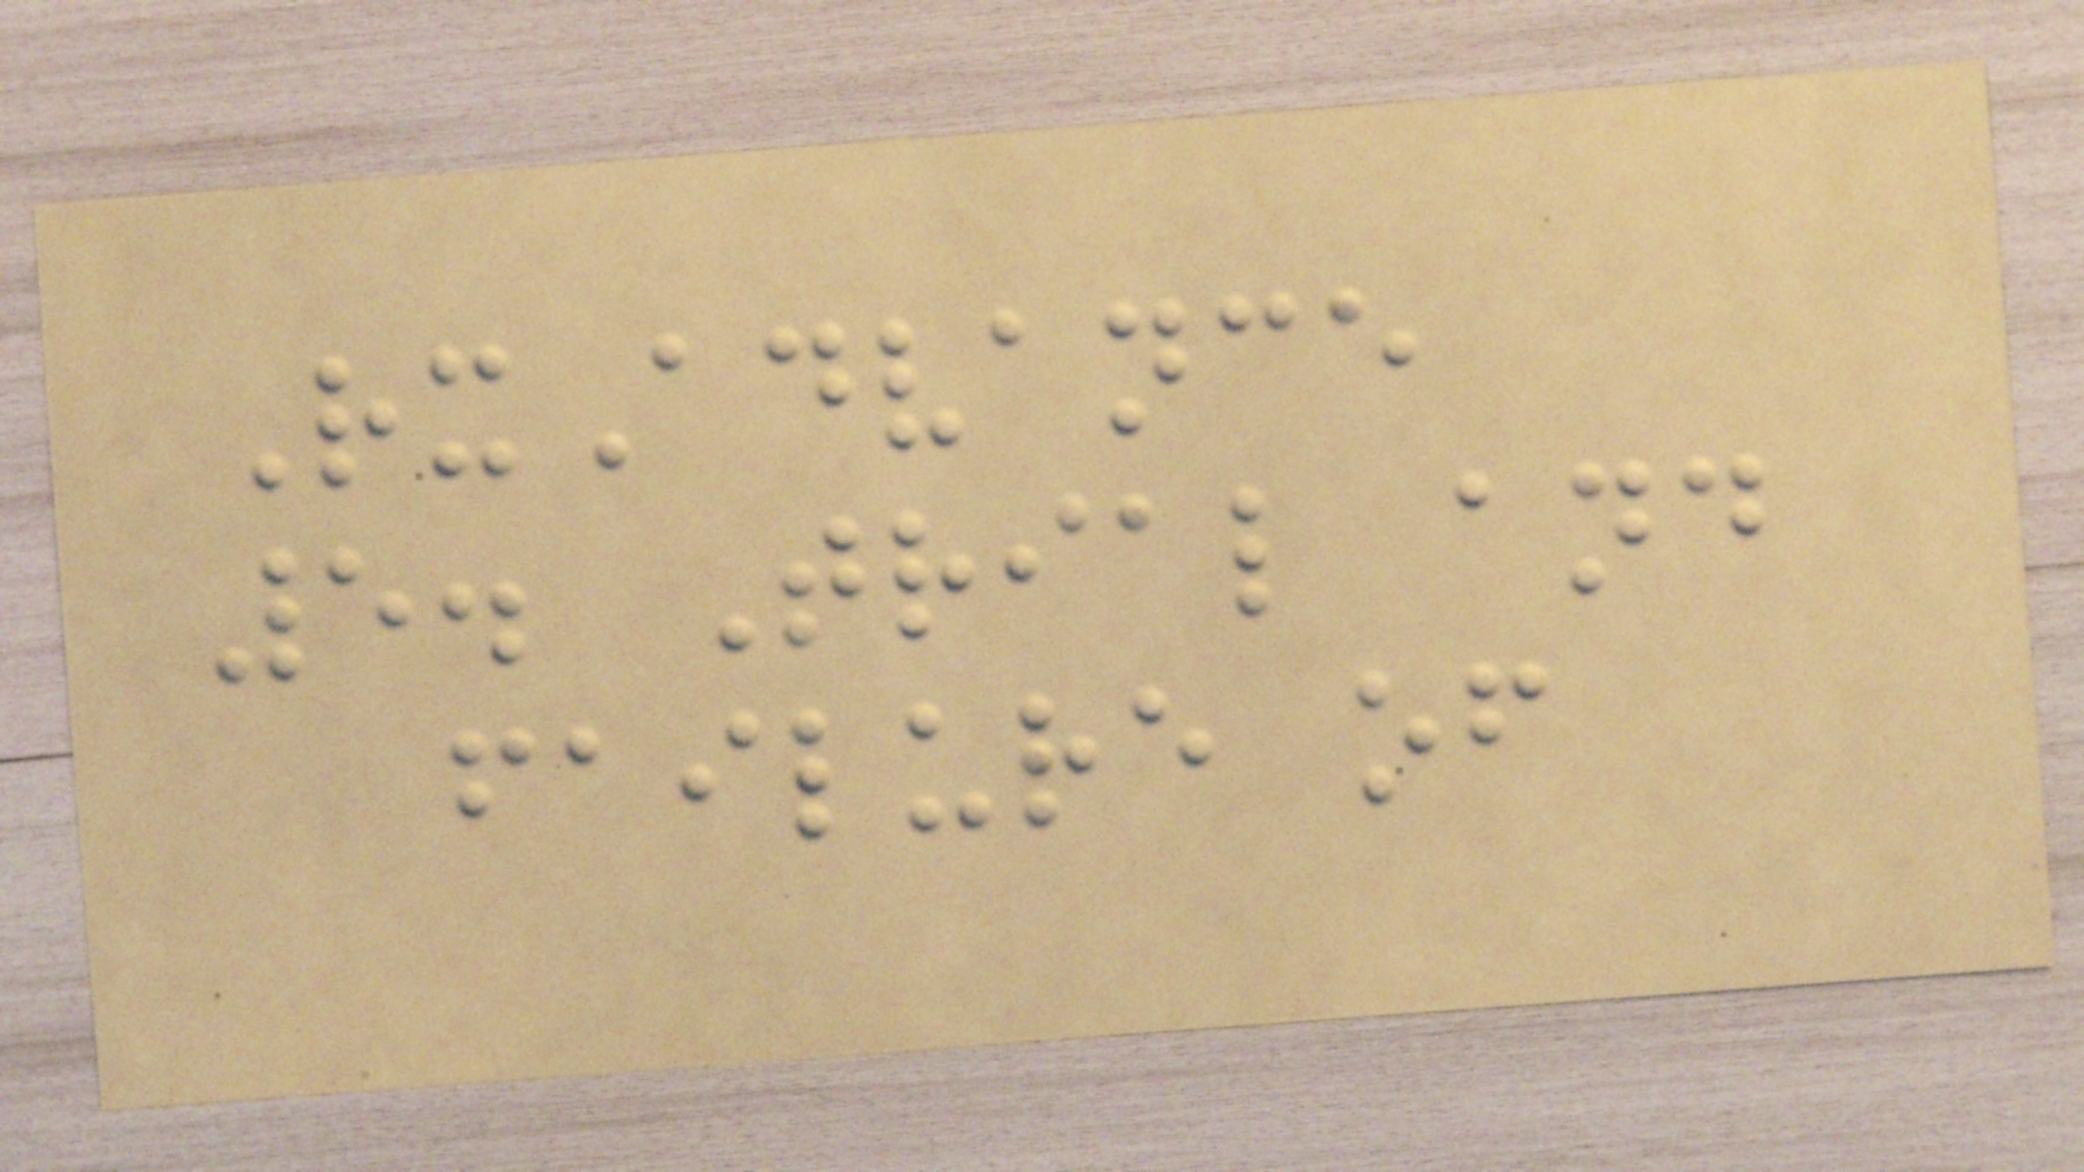RxAdvance
5. Trial and
failure of
